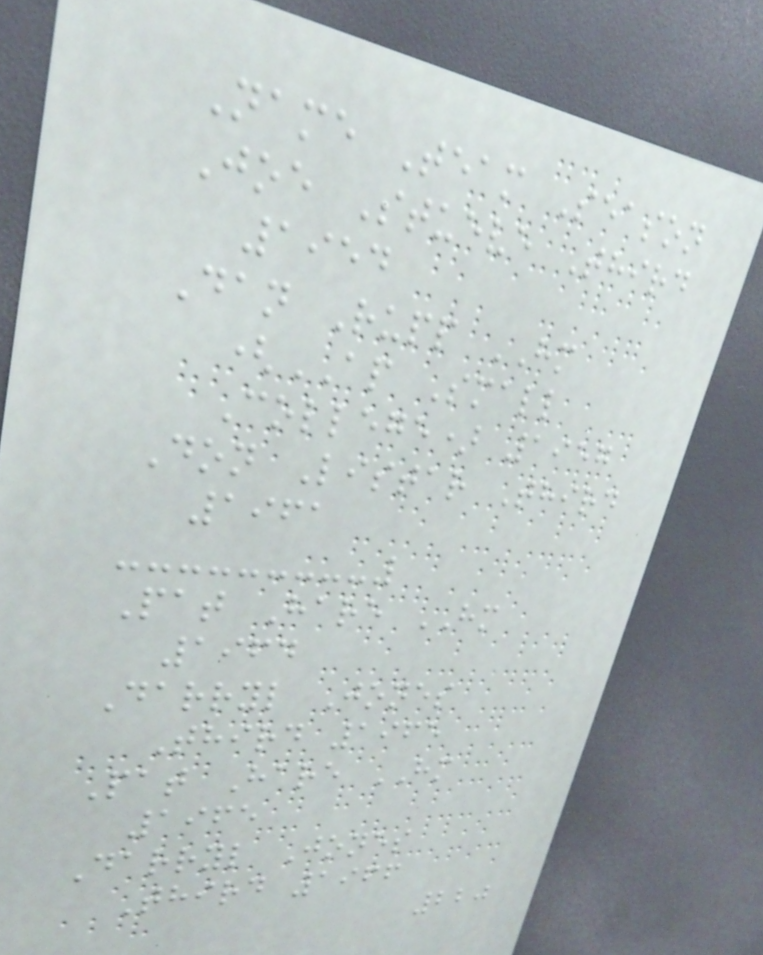Name Team Season
Joe Stueve Third
1954
Dan Rupp HM
(AP Small
College) 1957
Don Listar Third
1961
Pat Hare HM
1964
Darryl Jones
Third 1965
Pat Hare HM
1965
Darryl Jones
Third 1966
220
